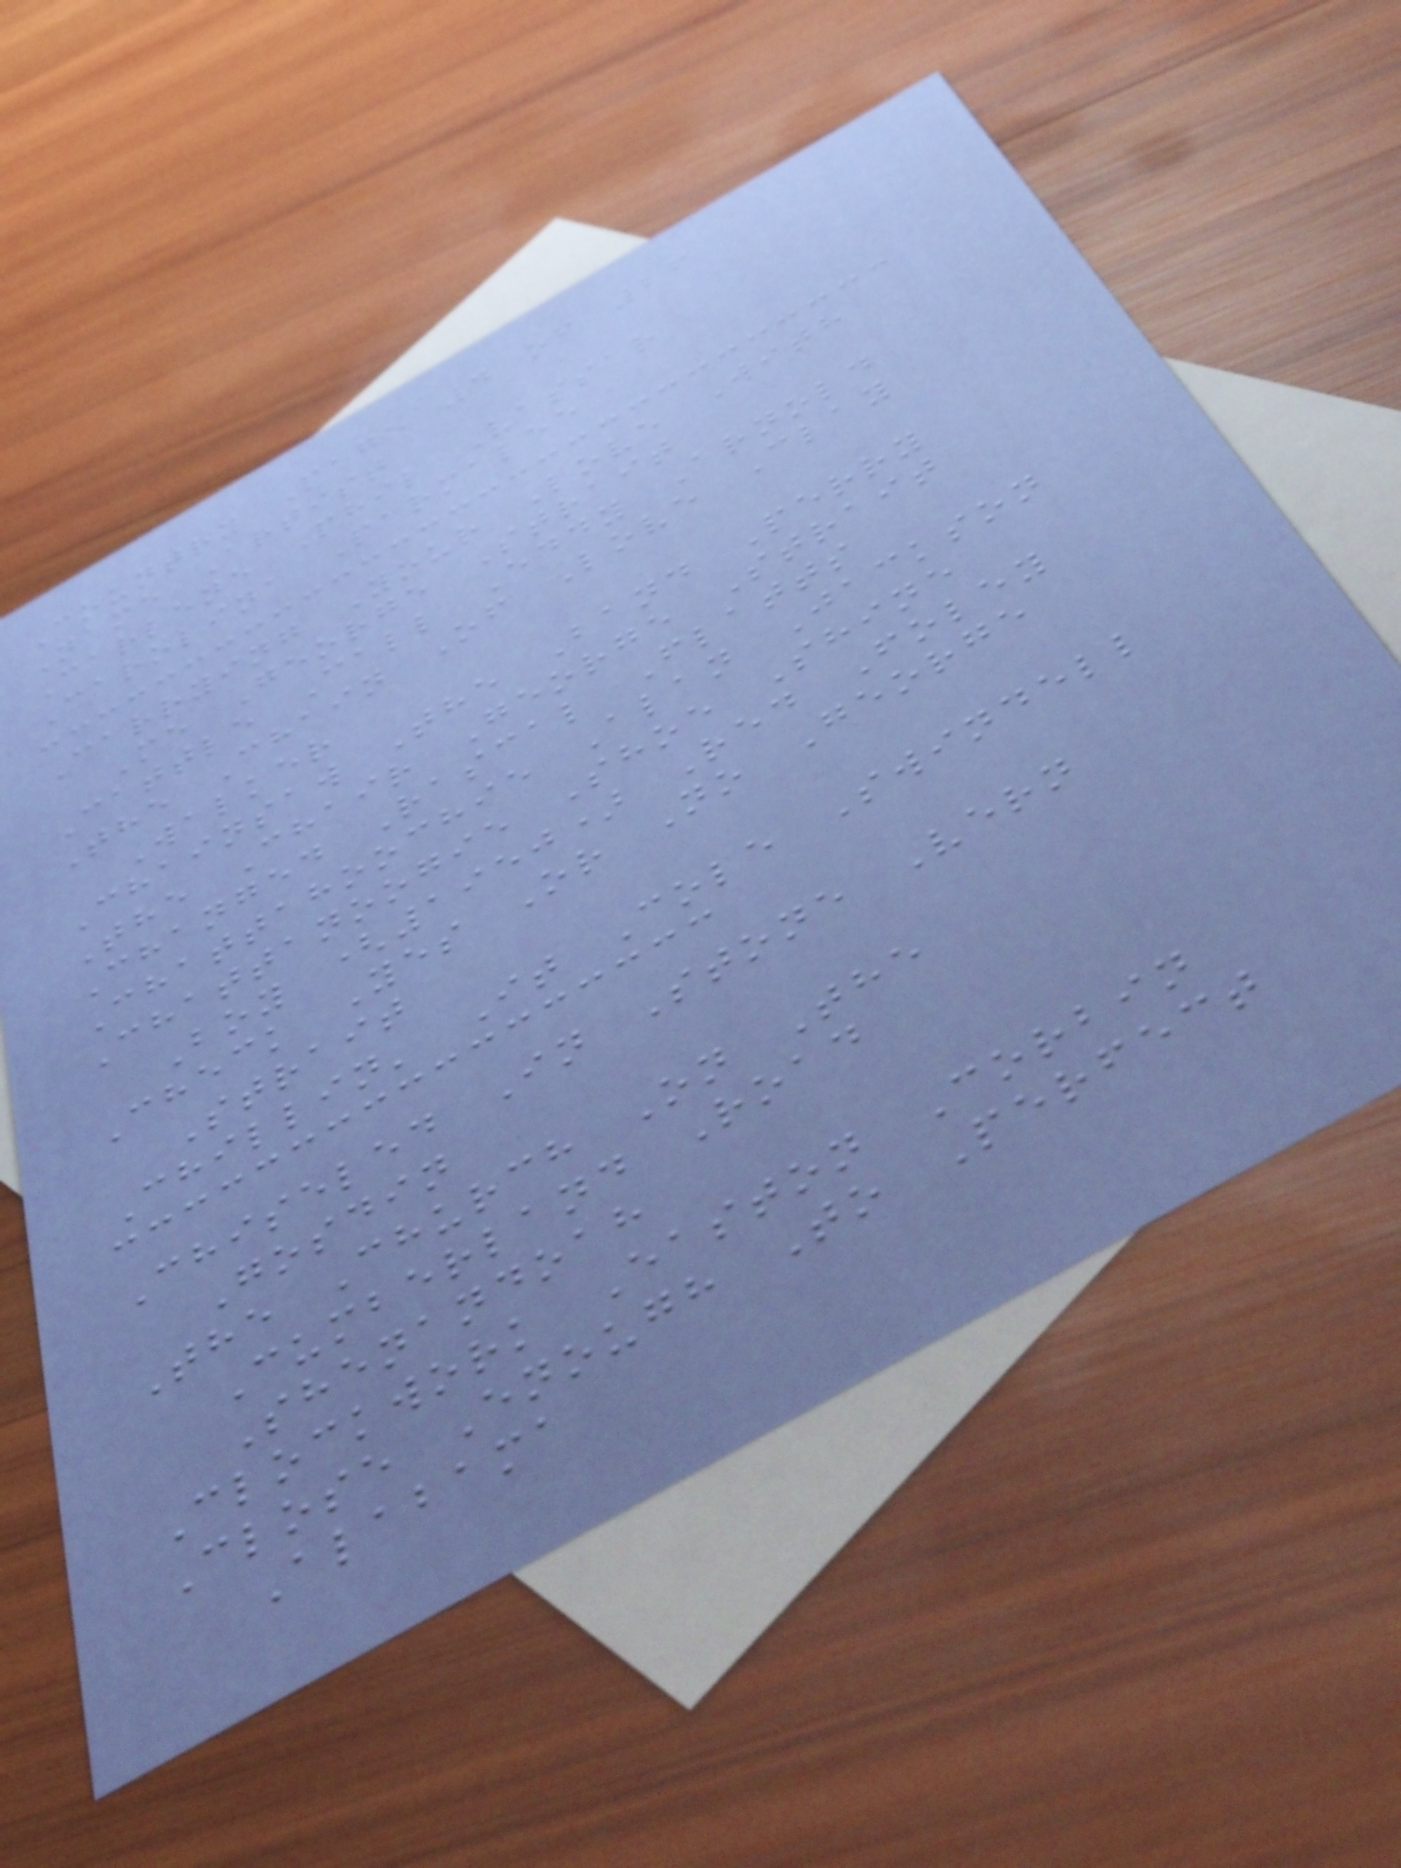Country Page 4 of 26
Name Artist
Carlene Phil Vassar
Carolina Parmalee
Carrying Your Love With
Me George Strait
Cattle Call Eddy Arnold
The Chain Of Love Clay
Walker
Chainsaw The Band Perry
The Chair George Strait
Changed Rascal Flatts
Chattahoochie Alan Jackson
Chattanoogie Shoe Shine
Boy (1950) Red Foley
Check Yes Or No George
Strait
Chillin' It Cole Swindell
Chiseled In Stone Vern
Gosdin
The Church On The
Cumberland Road
Shenandoah
Clockwork Easton Corbin
Close Enough To Perfect
Alabama
